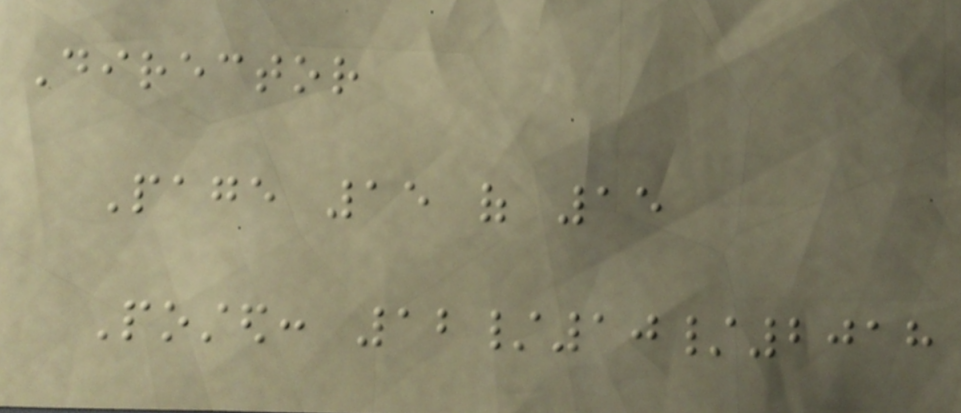Director
Page 15 of 15
Posted: 12/10/2018
